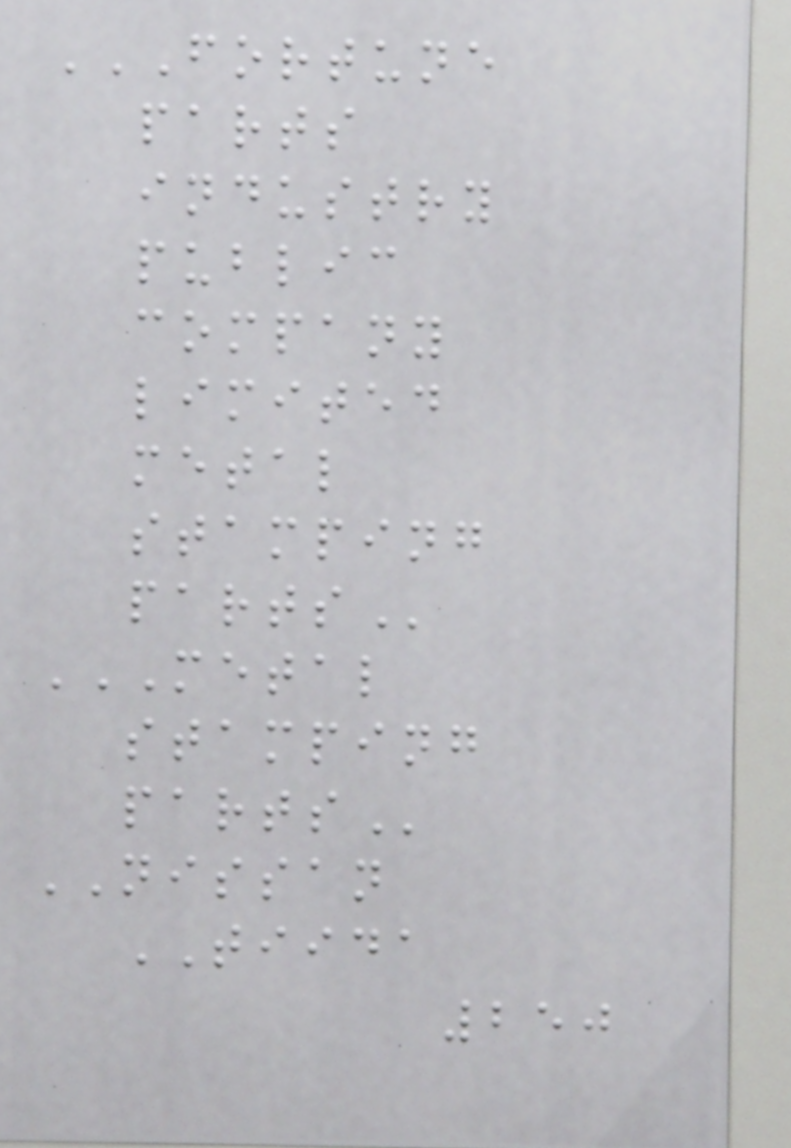FORTUNE
PARTS
INDUSTRY
PUBLIC
COMPANY
LIMITED
METAL
STAMPING
PARTS
METAL
STAMPING
PARTS
NISSAN
TIIDA
250
